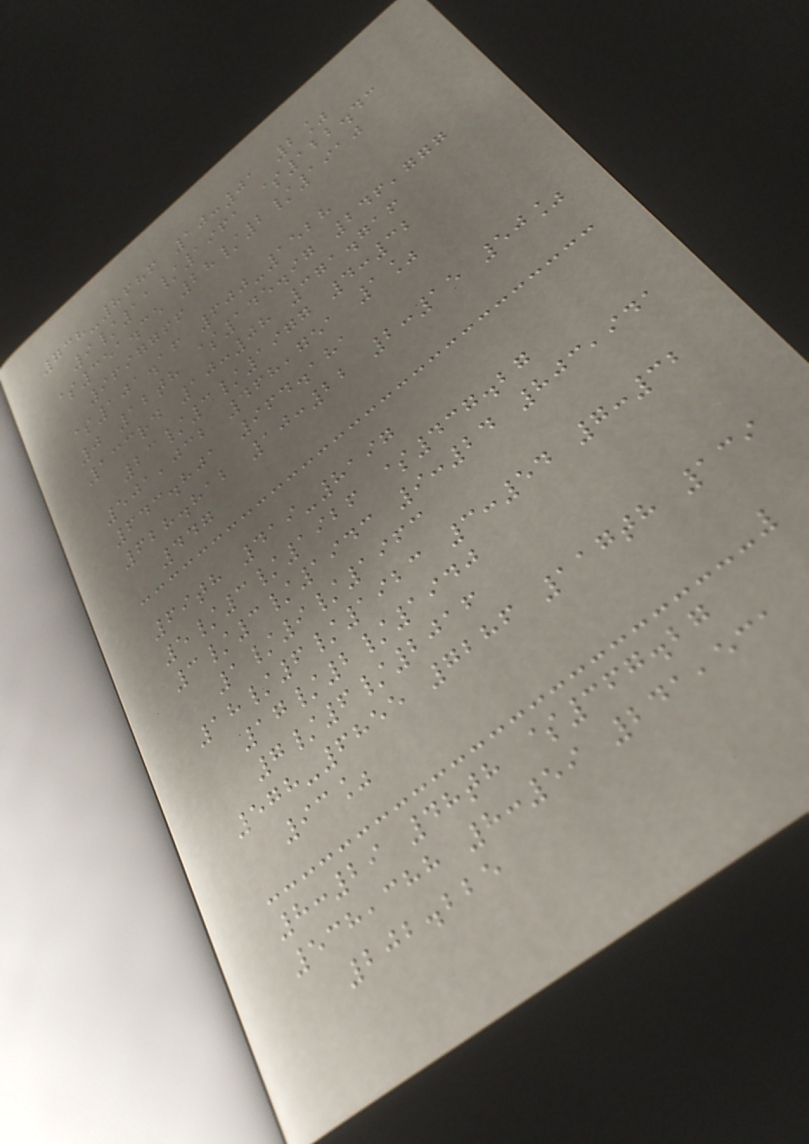738-8686 10:01 2%
9/11/1961 $122.43
$351.35 28/2/1910
9697766
$101.16 600-1528
0 12th $145.97 246,777
133rd 10:08 371.716
23/3/1977 4:32
501,032 468,751 1%
643.801 964.181
628.812 10:22 2:15 50%
447
69th 419-8197
5/3/1926 $437.27
3/3/1943 9:24 803,941
1/9/1963
18/6/1923 3:54 7:32
17/2/1940
7/6/2016
578-6855 7286 117th 139
93%
8:29 48th $367.27
538,388 8:59 241,531
202.225
